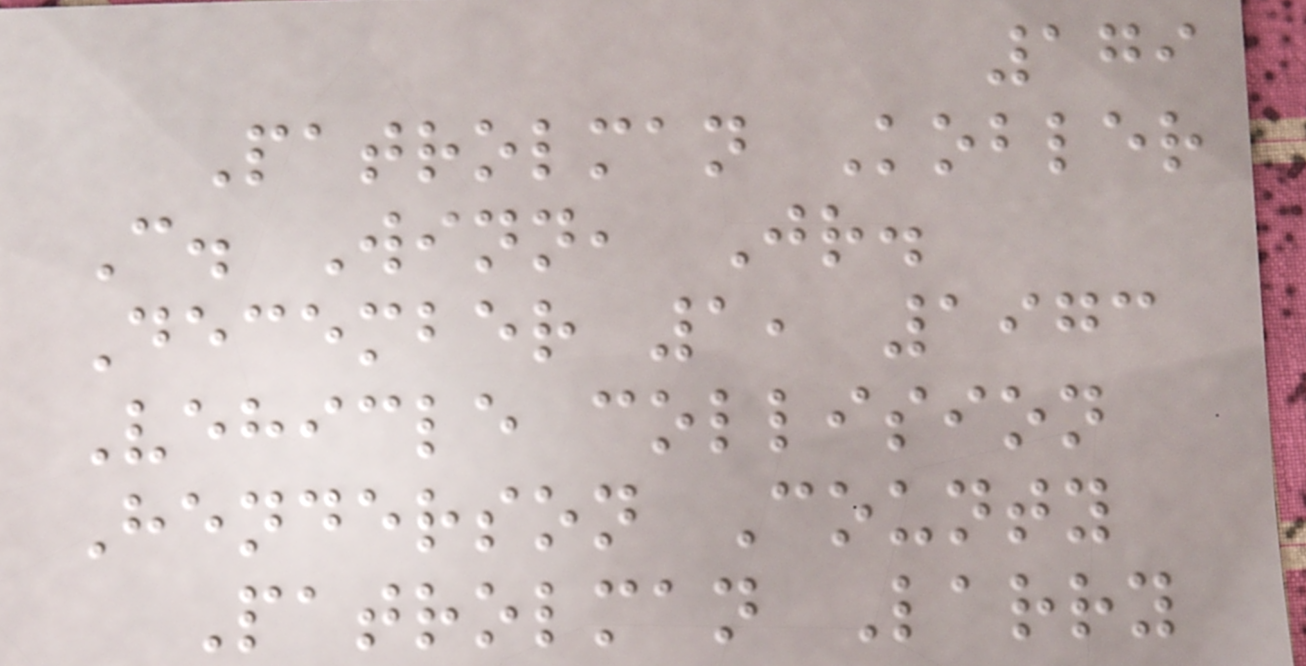179
Patrolman Kobler
C. Winn, Jr.
December 1, 1973
Vehicle collision
Henderson County
Patrolman Larry
